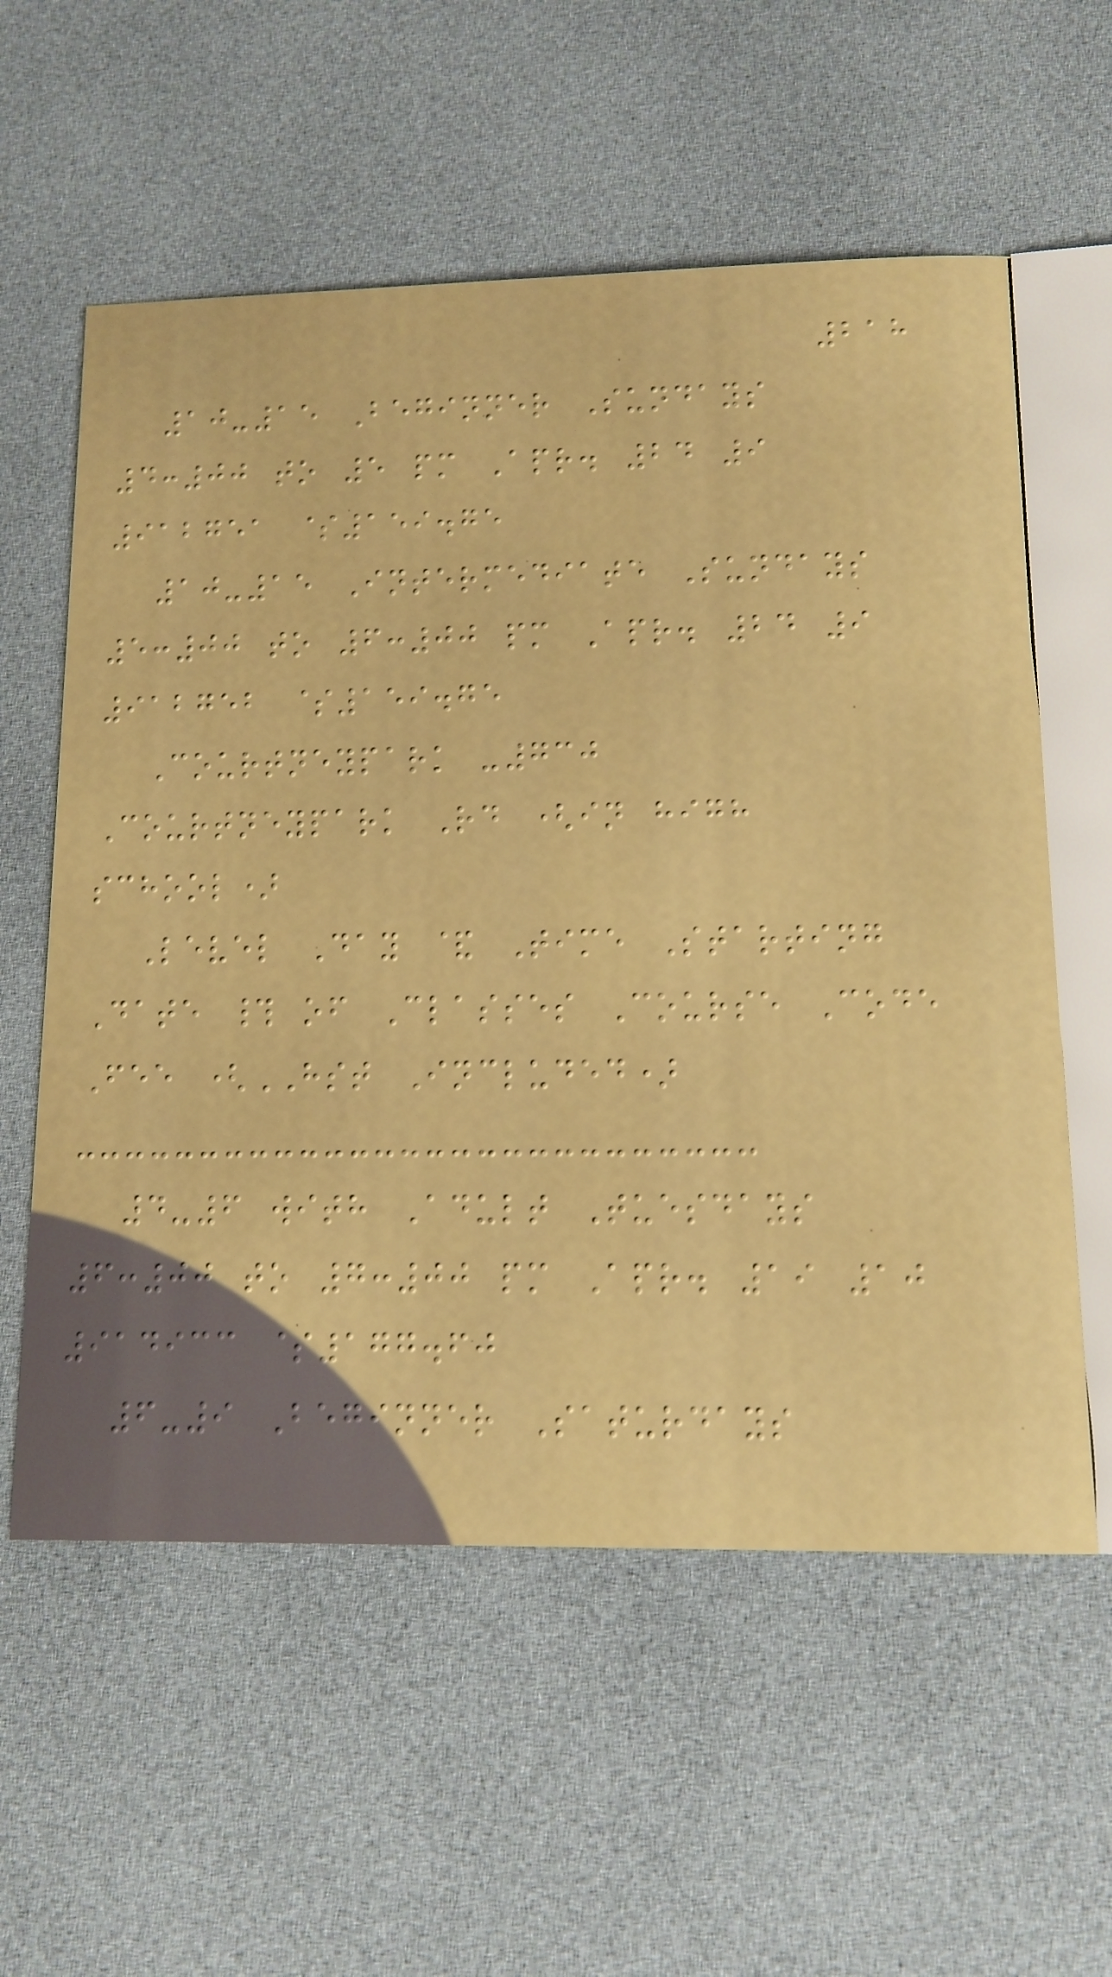218
10-15 Beginner Sundays
4:00 to 5 pm Apr. 24 9
912751 $159.75
10-15 Intermediate Sundays
5:00 to 6:00 pm Apr. 24 9
912752 $159.75
Courtneypark -730
Courtneypark Rd (in high
school)
Level Day & Time Starting
Date # of Classes Course Code
Fee (HST Included)
4-6 with Adult Tuesdays
6:00 to 7:00 pm Apr. 19 10
914933 $177.60
6-9 Beginner Saturdays
